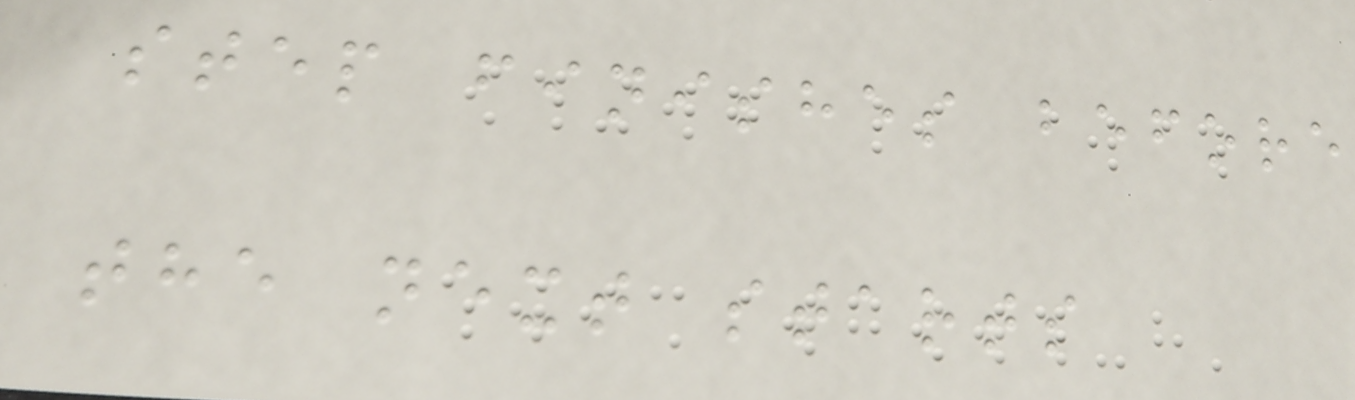step finishes before
the next starts
